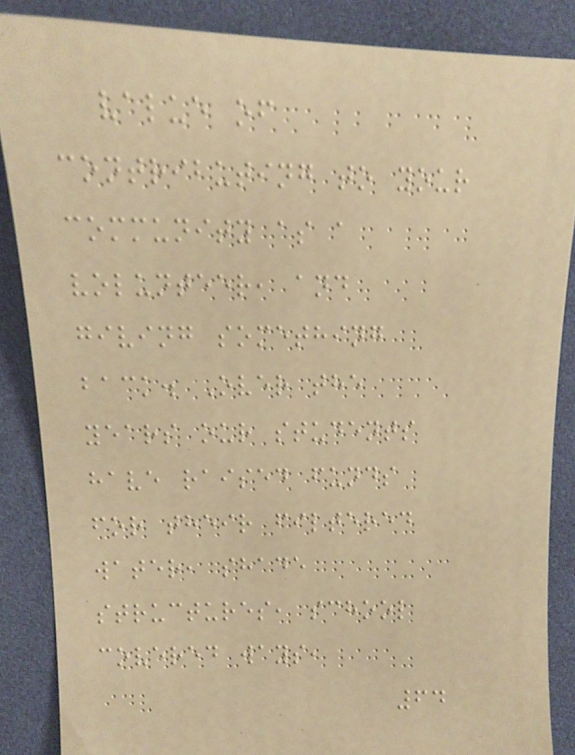value of
contributing to your
community as a
volunteer, and
giving something
back. Over the
years our students
have raised funds
for their filtered
water, shade
structures, school
covered ways,
64
